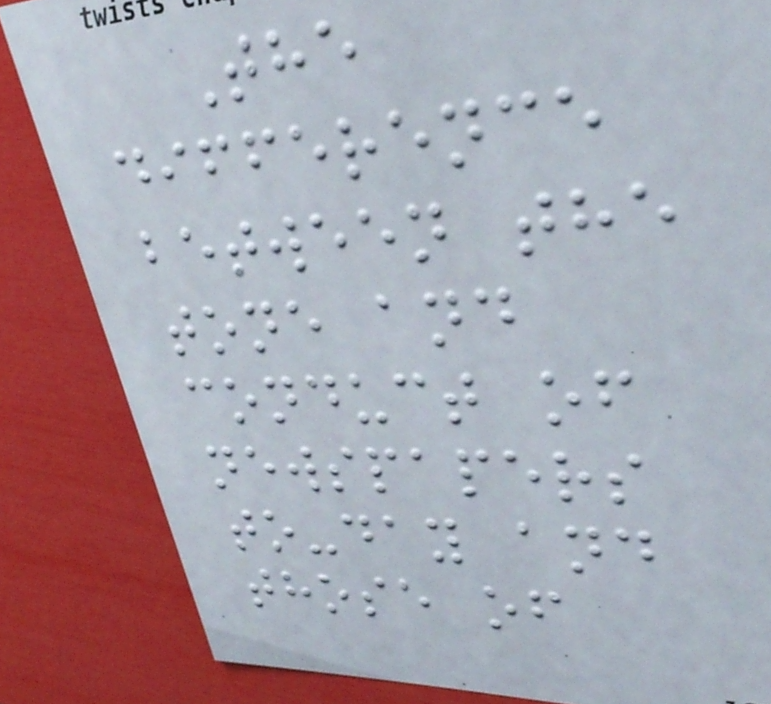The
difference
between the
tone and
conduct of
newspapers
to-day and
those of
